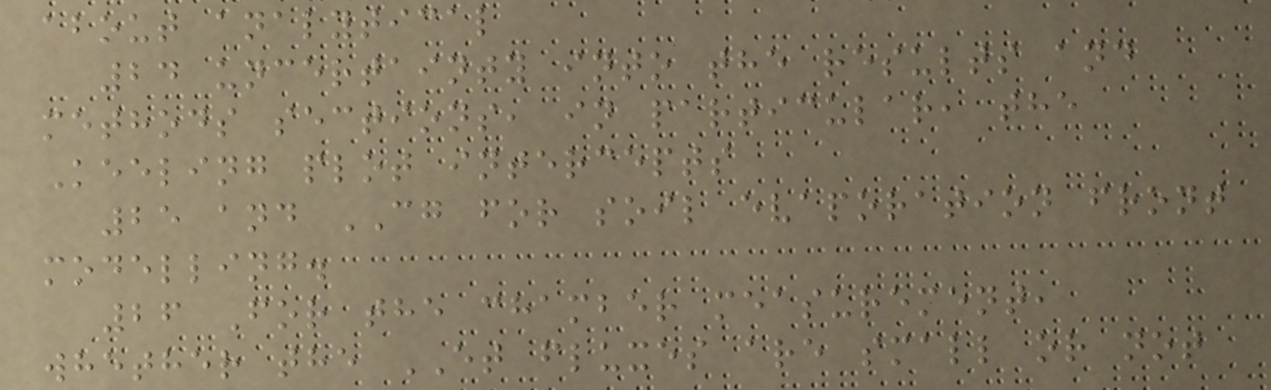about analytical
24 uncertainty into the results and
methods sections, in particular, the
Keeling plot intercepts
25 and CG for soil evaporation front
modelling.
26 For the chamber measurement,
whether the ET fluxes are small or not
